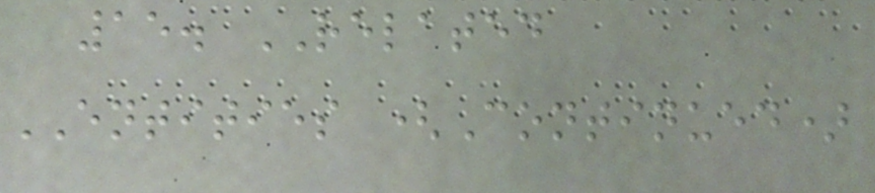15. RELATED
ENTITIES (Continued)
